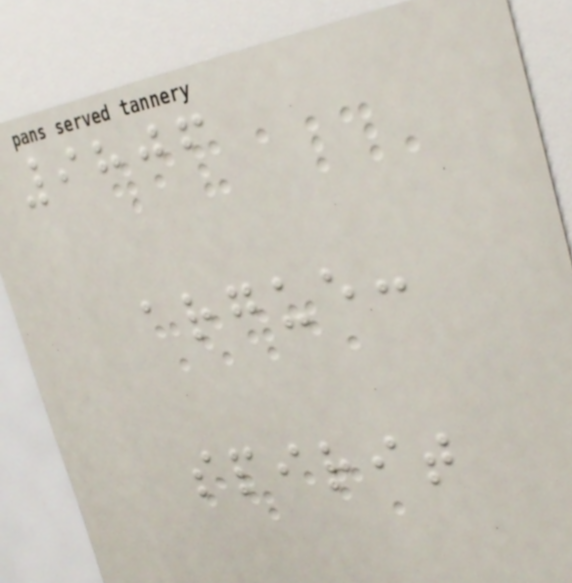9806
argue:
spirit
